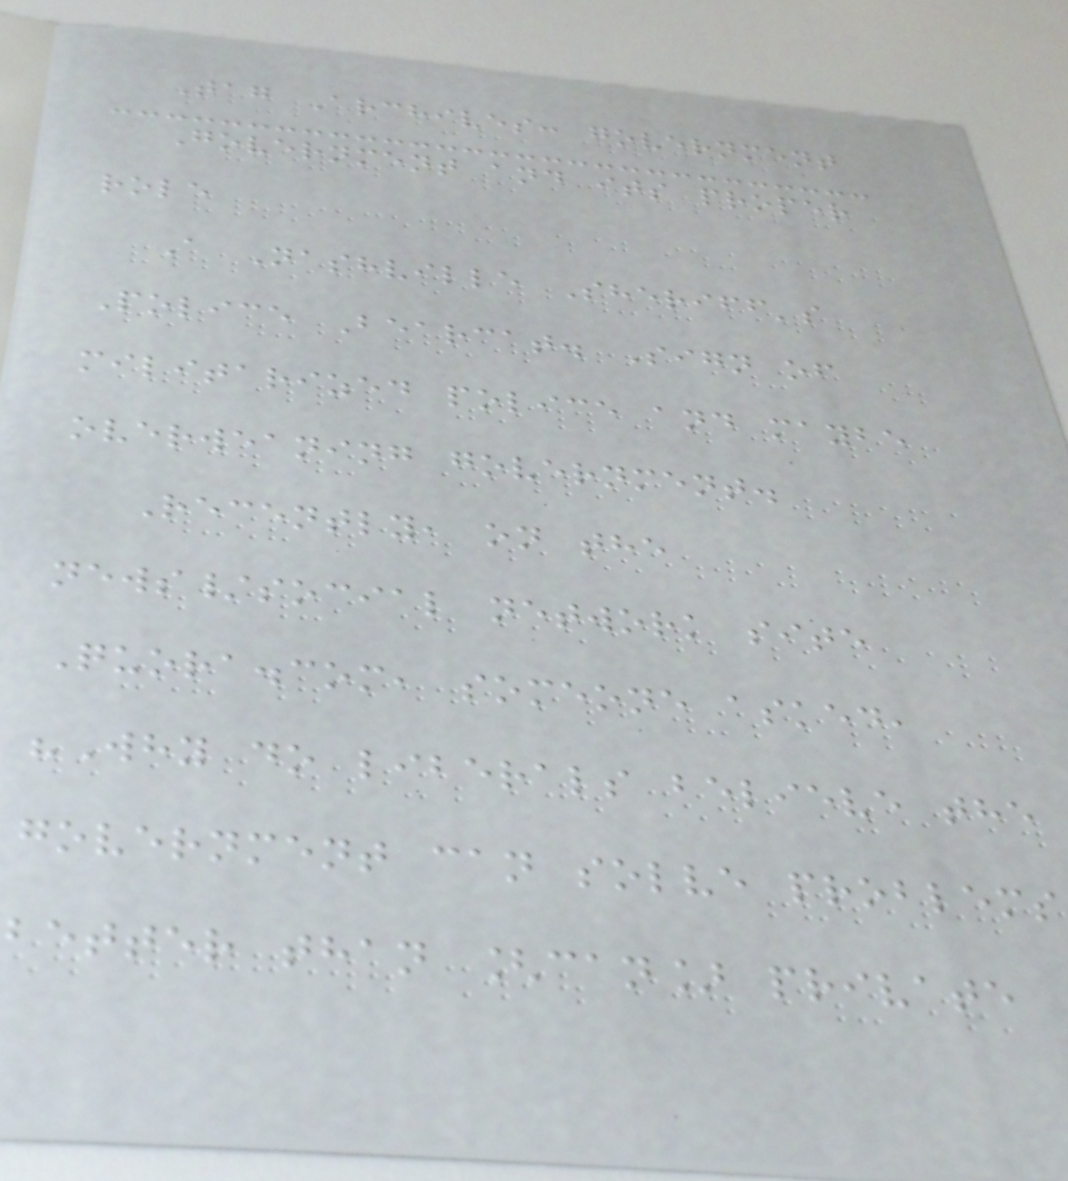Tag Archives: government
Government and its proper
role
A Nashville Sheriff's
Police Bearcat. Sign of
militarized police and maybe
overweaning government.
Recently, on the
news/social network site
Quora.com, someone asked,
"Why do liberals believe the
government can solve problems
better than [can] private
